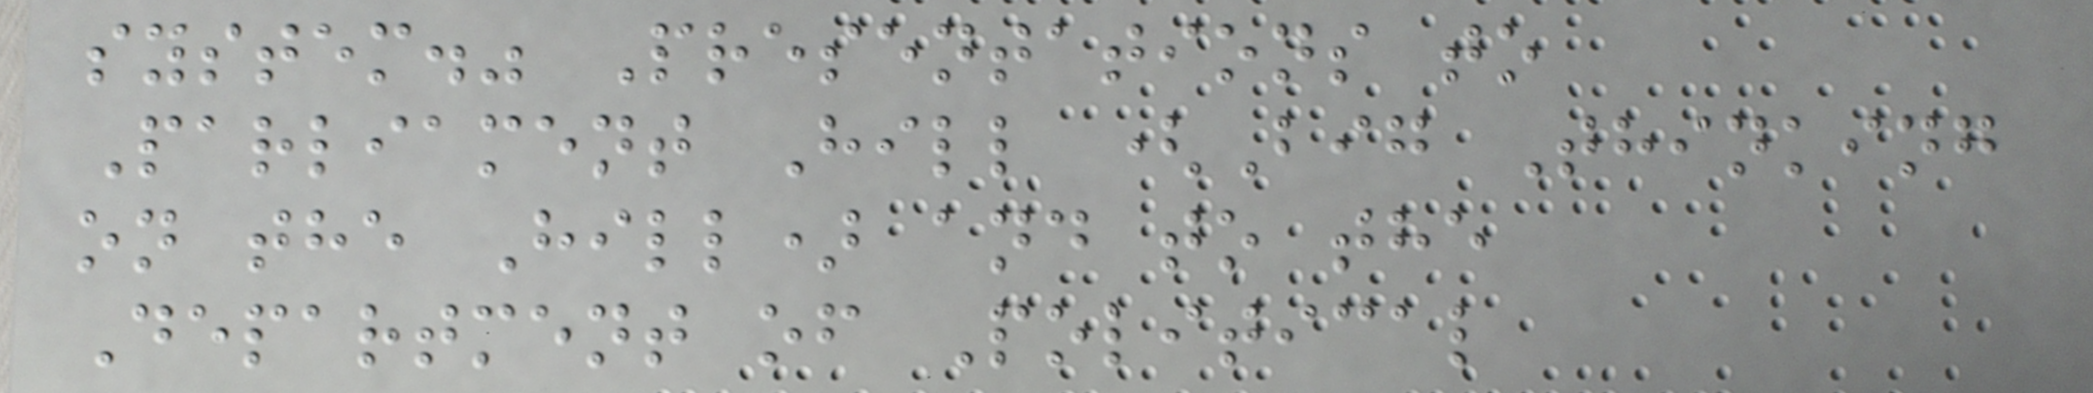system." Presentations to
Parliament Hill (Big Thinking
on the Hill) and to the
Department of Political
